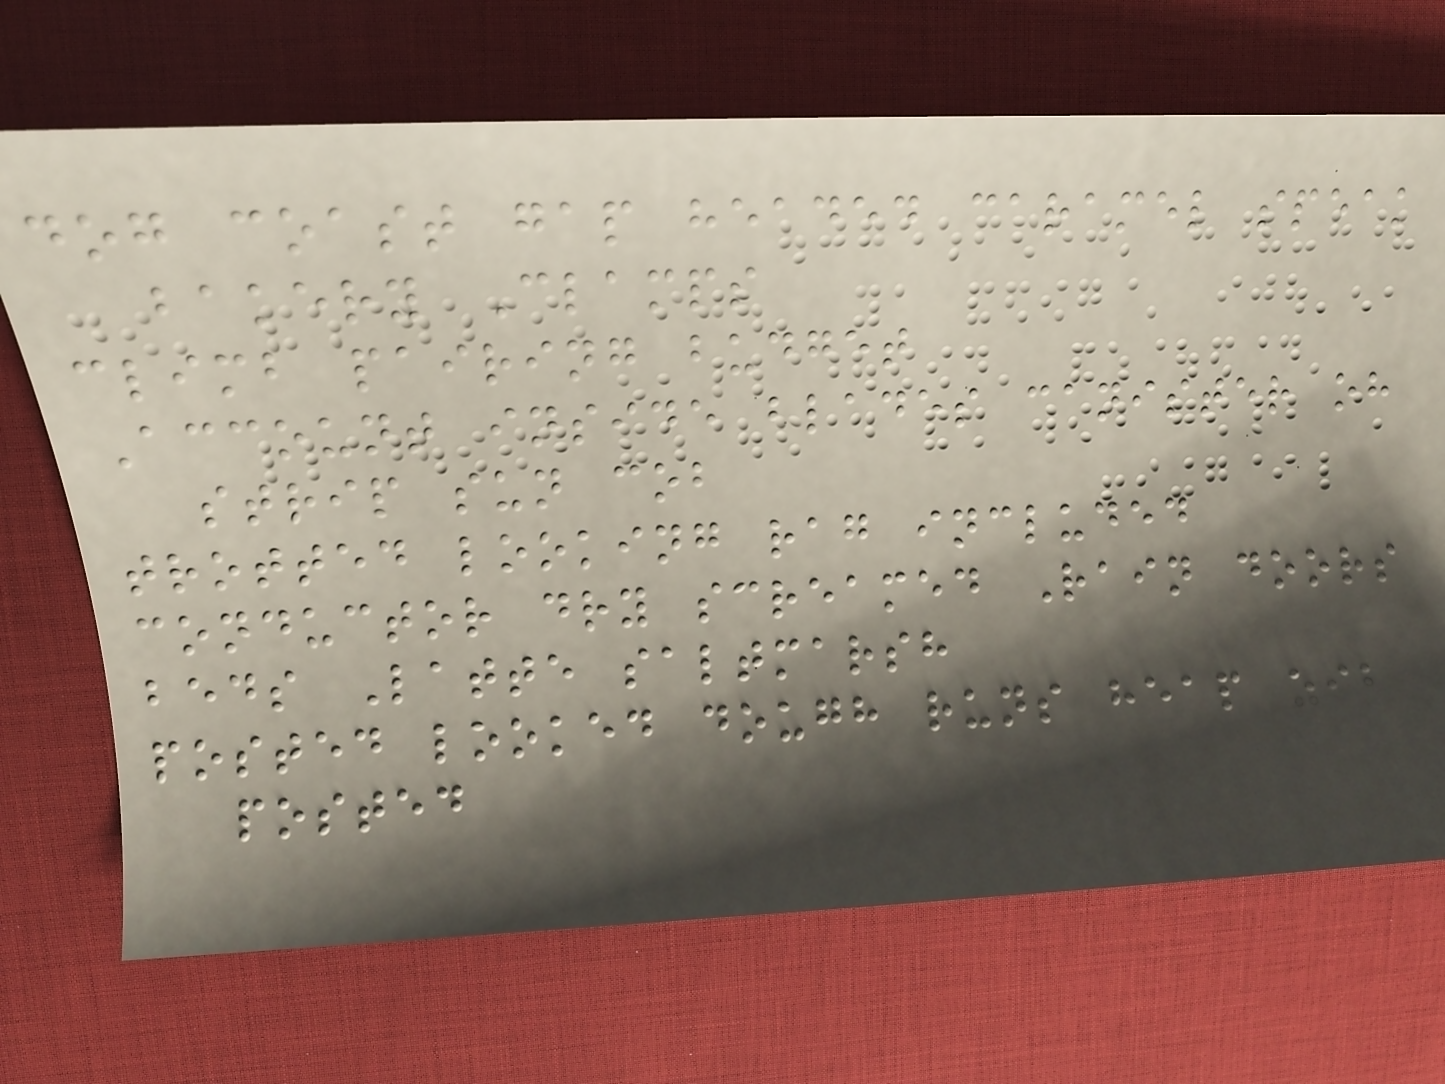dog coast gap headed caramel speak
bakery Clamps
climb pairing budget
Account inside blades canister oh
strip sun cob
trotted looking rag included
conductor dry screamed Rain doors
beds Latte saltmarsh
posted looked dough runs heap zib
posted
